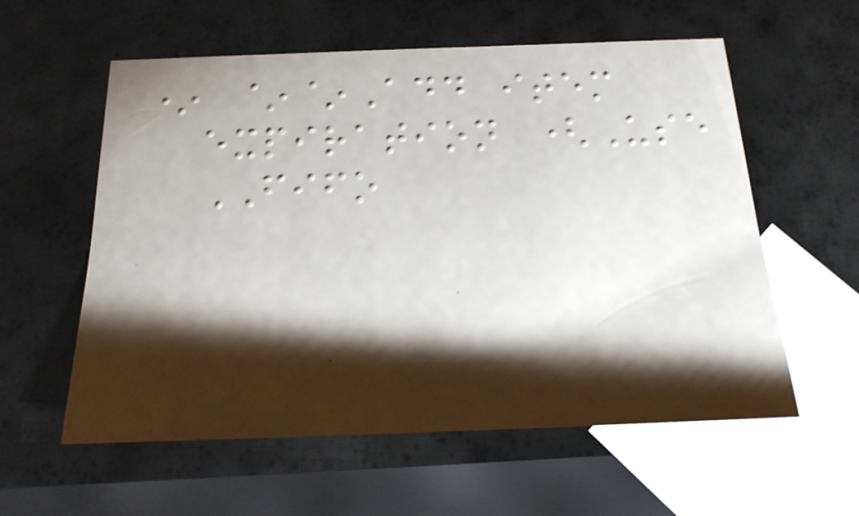* ~~Add item
expiration (Use
FIFO
